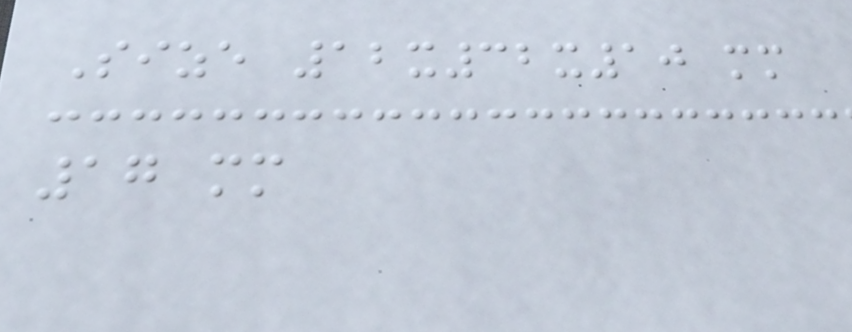Size 12x32x10 mm
17 mm
